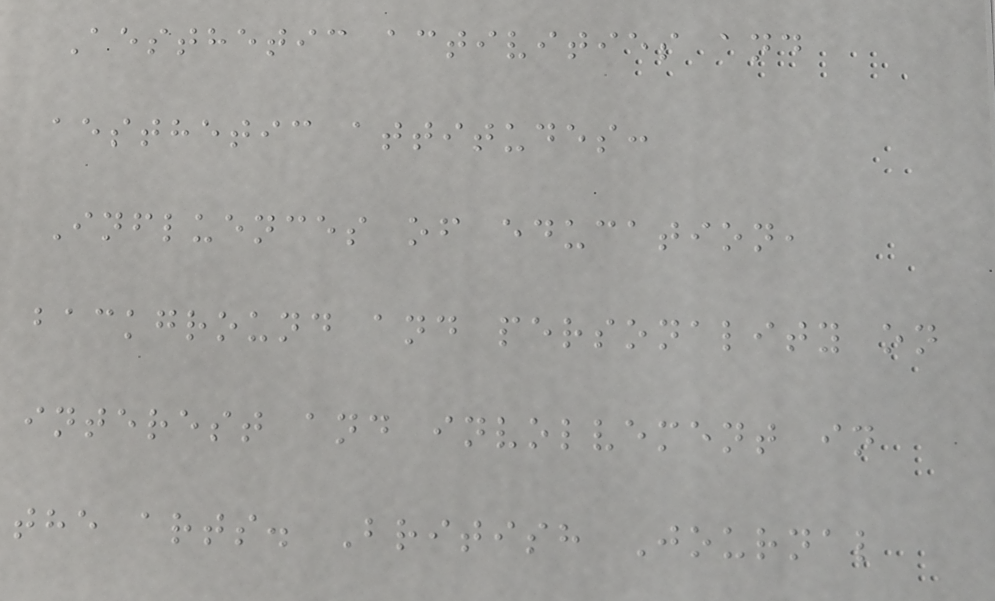Aesthetic activities and
aesthetic attitudes:
Influences of education,
background and personality on
interest and involvement in
the arts. British Journal
